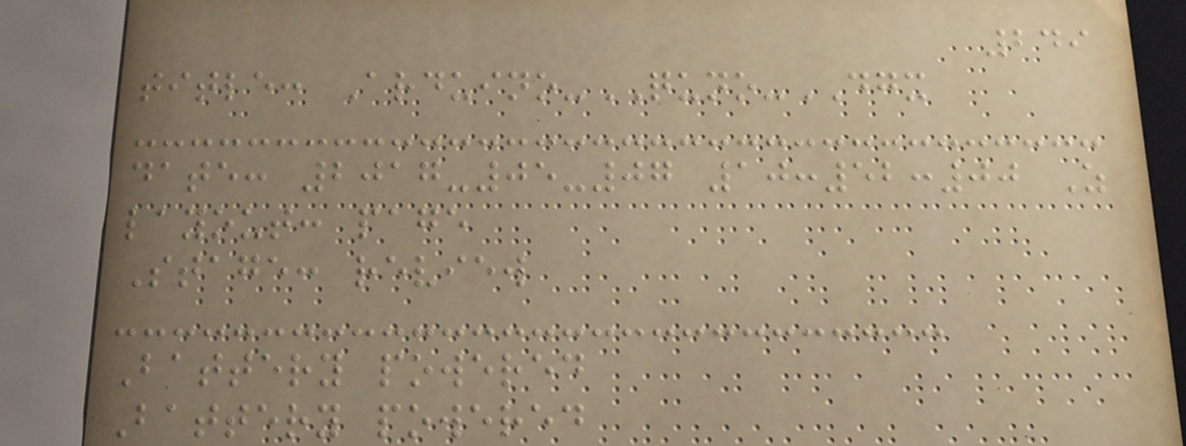249
title: Arduino-QUNO-DGX
date: 2017-05-07 10:52:00 Z
layout: page
Stage: review
Battery powered
Battery powered
